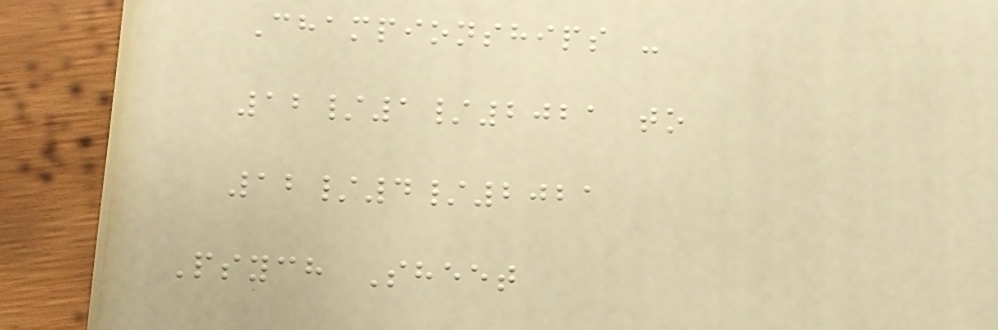Championships -
12/1/2021 to
12/4/2021
Psych Sheet
